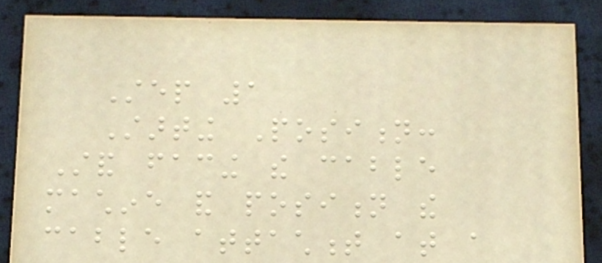Step 1
Starting Position:
Stand facing the cable
machine and position the
cable attachment at a
